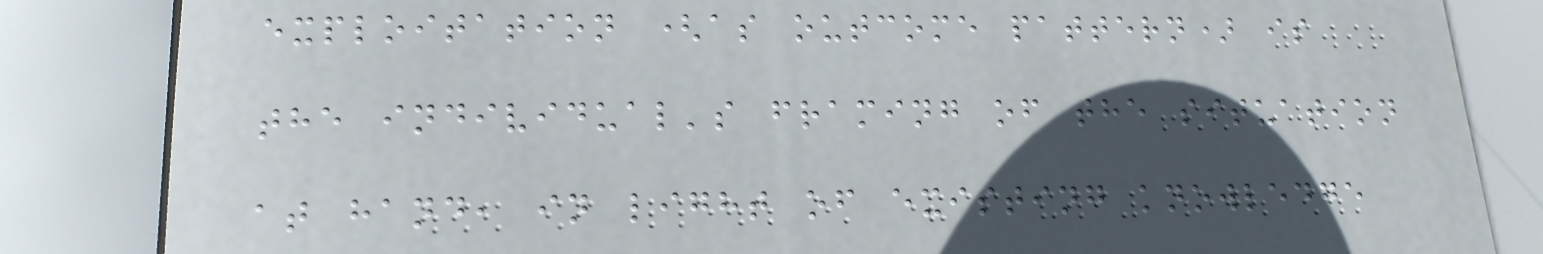exploitation (as outcome pattern) is
the individual's framing of the situation
at hand, in light of existing knowledge
